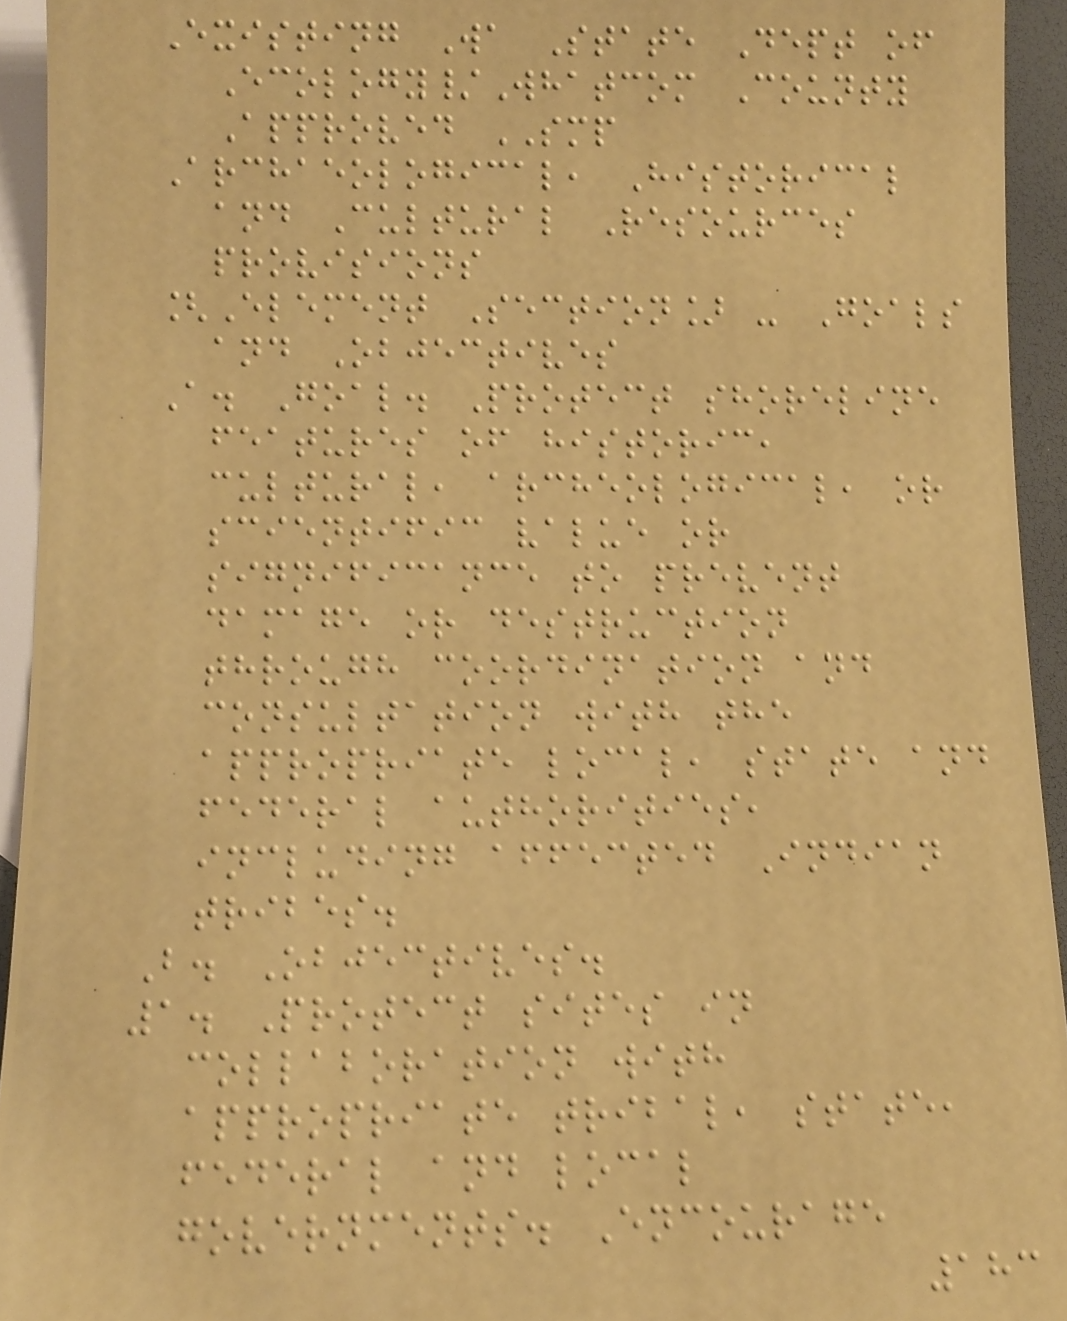Existing Wa State Dept of
Ecology/Whatcom County
Approved SMP
Archaeological, Historical
and Cultural Resources
provisions
[Element Section] - Goals
and Objectives
A. Goal. Protect shoreline
features of historic,
cultural, archeological, or
scientific value or
significance to prevent
damage or destruction
through coordination and
consultation with the
appropriate local, state and
federal authorities,
including affected Indian
tribes.
B. Objectives.
1. Protect sites in
collaboration with
appropriate tribal, state,
federal and local
governments. Encourage
183
